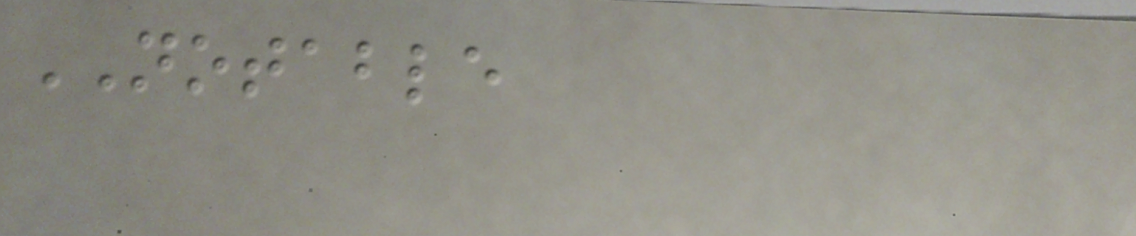NOTABLE
